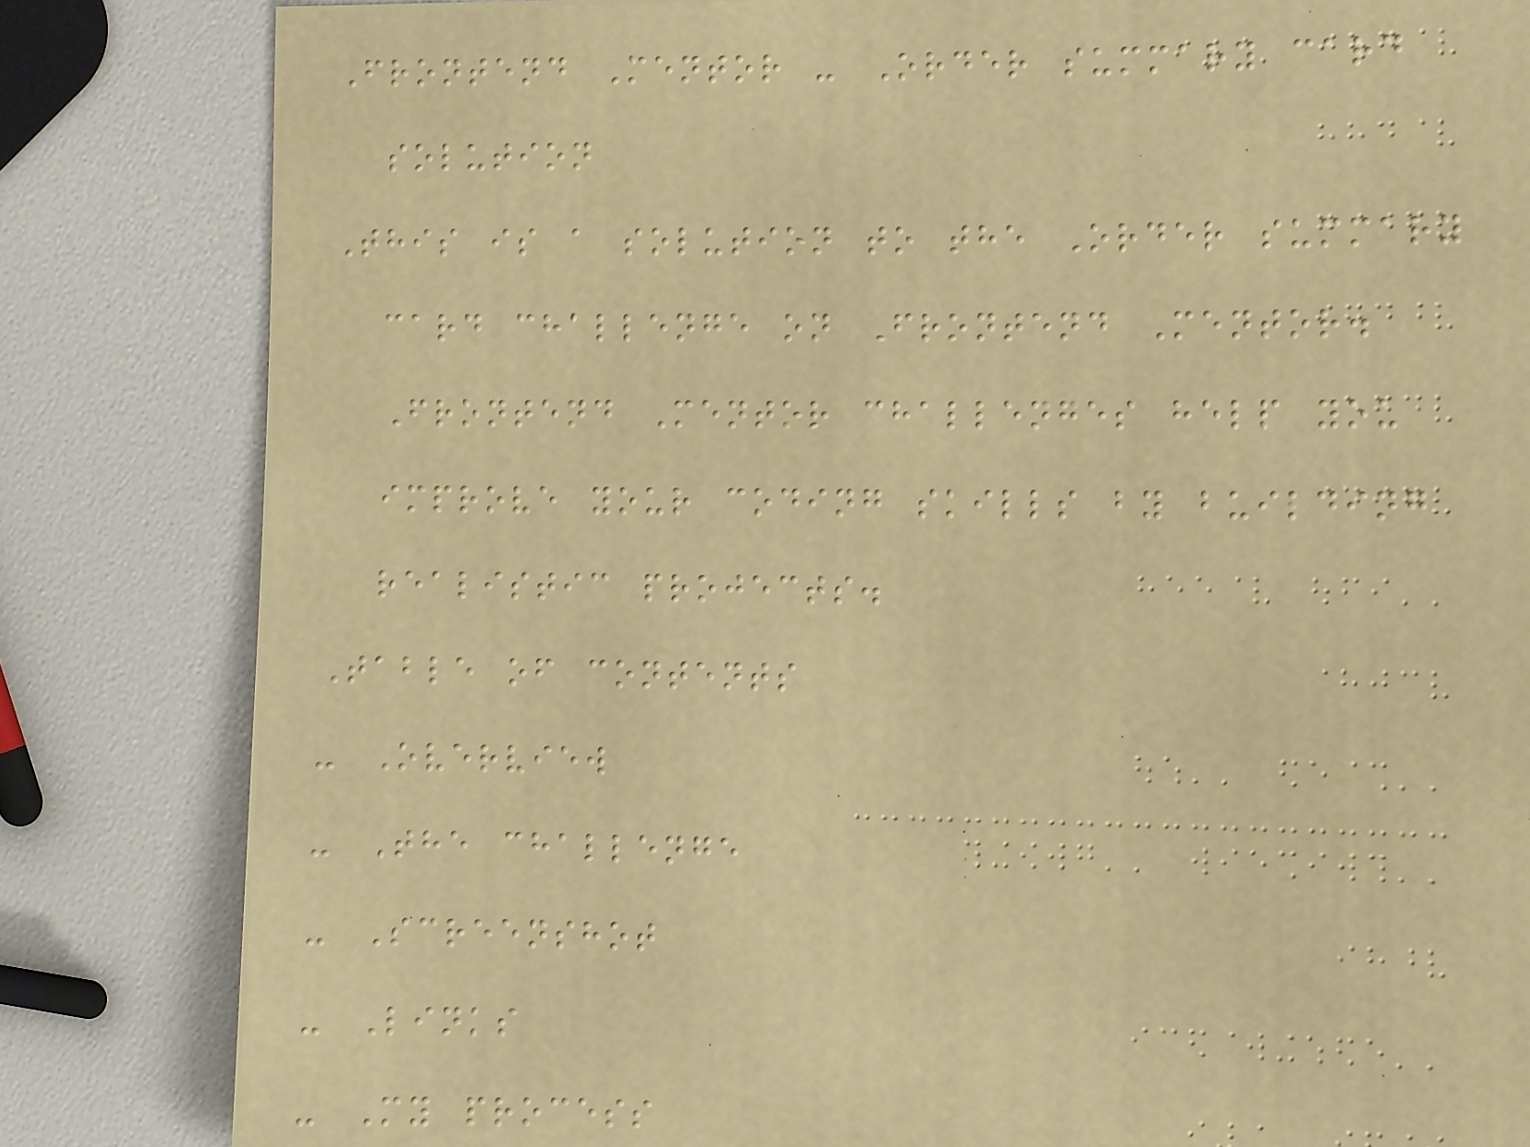Frontend Mentor - Order summary card
solution
This is a solution to the Order summary
card challenge on Frontend Mentor.
Frontend Mentor challenges help you
improve your coding skills by building
realistic projects.
Table of contents
- Overview
- The challenge
- Screenshot
- Links
- My process
